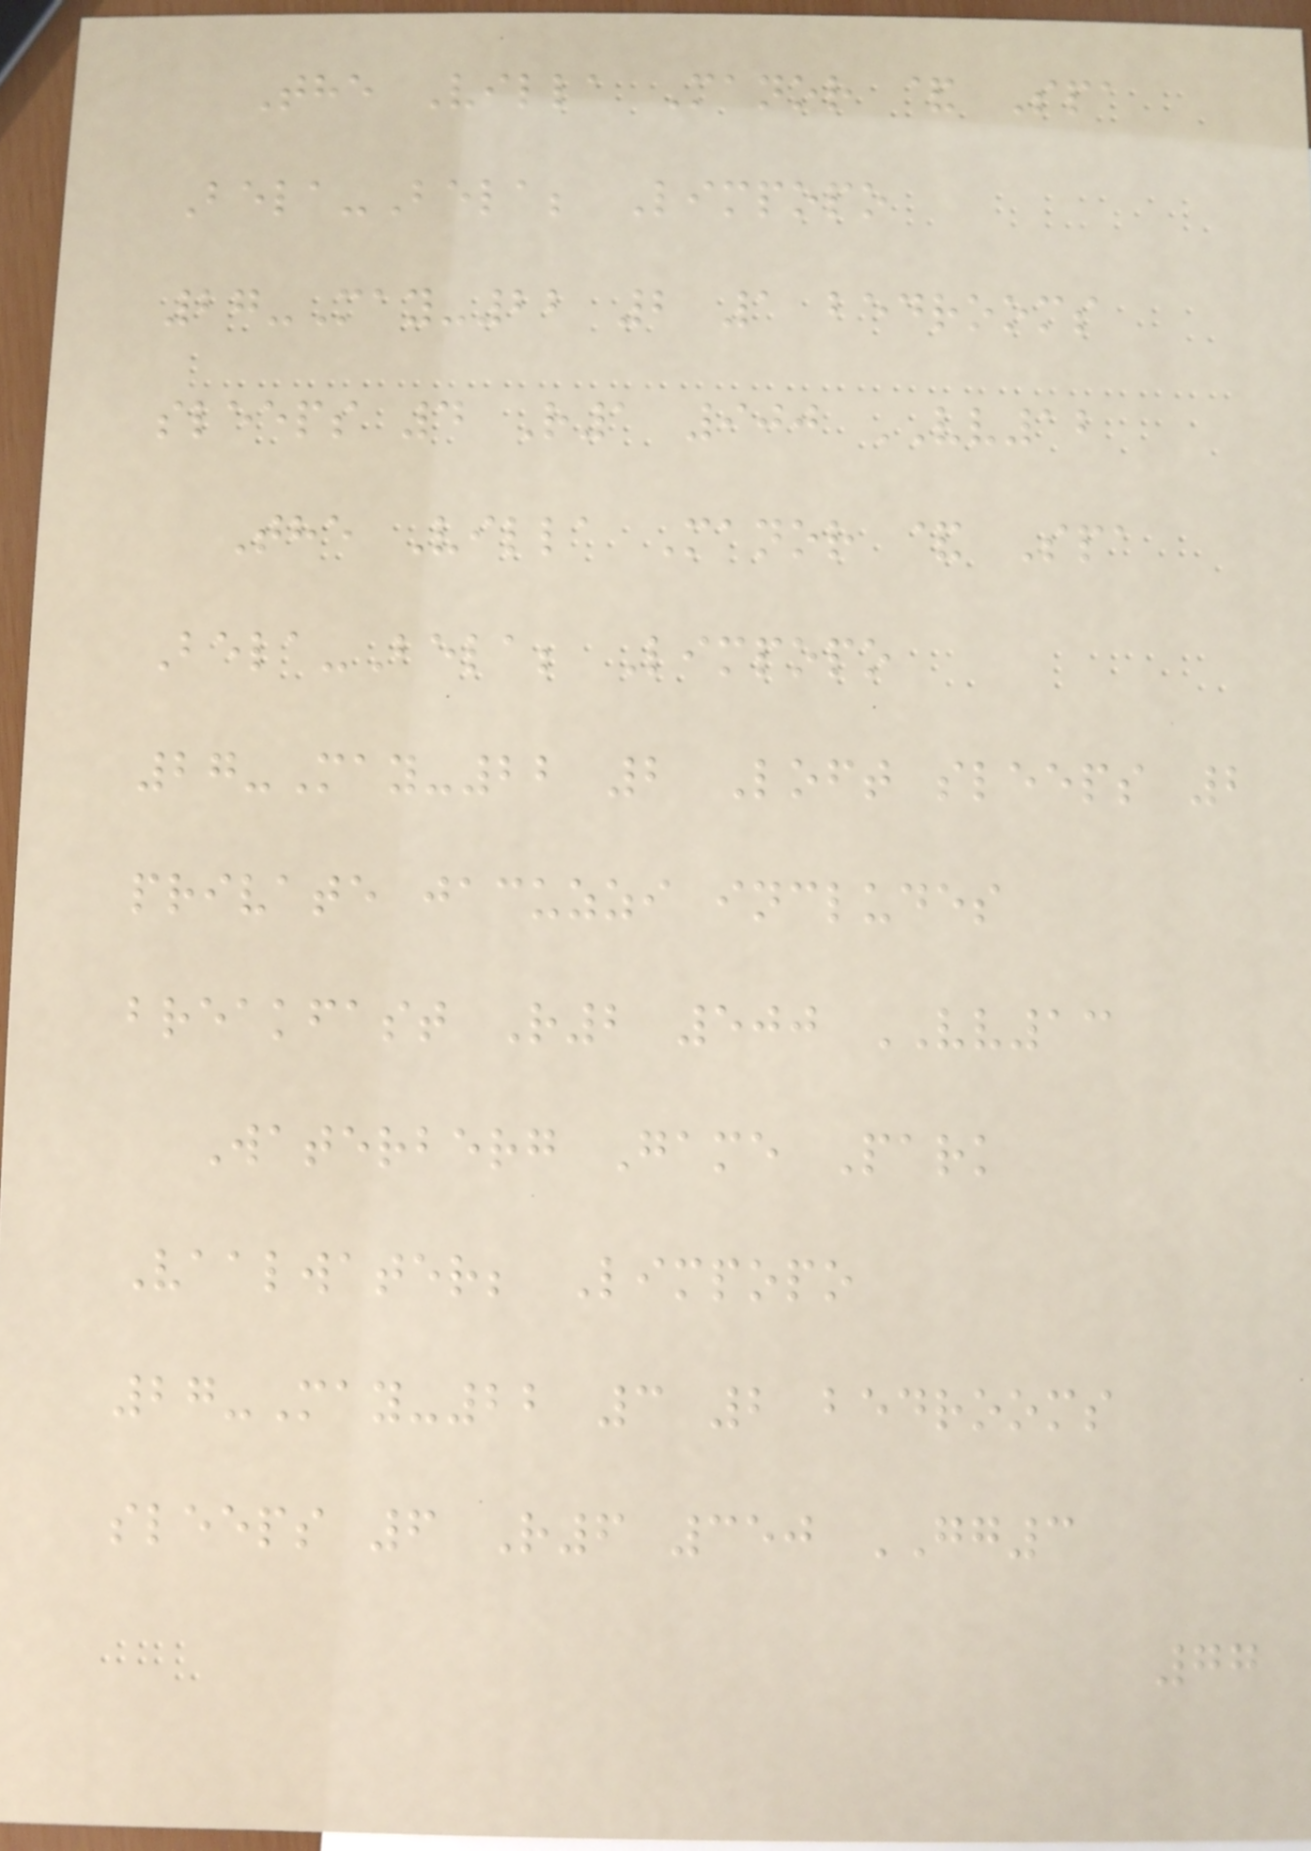The Villa Manor & Spa
Bela-Bela; Limpopo
27-May-22 2 1 bedrooms
sleeps 4 R1 900 VV12
The Villa Manor & Spa
Bela-Bela; Limpopo
27-May-22 2 Loft sleeps 2
private jacuzzi includes
breakfast R2 500 VV13
Waterberg Game Park
Vaalwater; Limpopo
27-May-22 3 2 bedrooms
sleeps 6 R6 350 GG3
77
